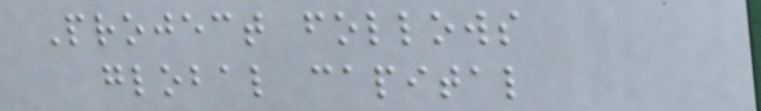Project follows
global capital
